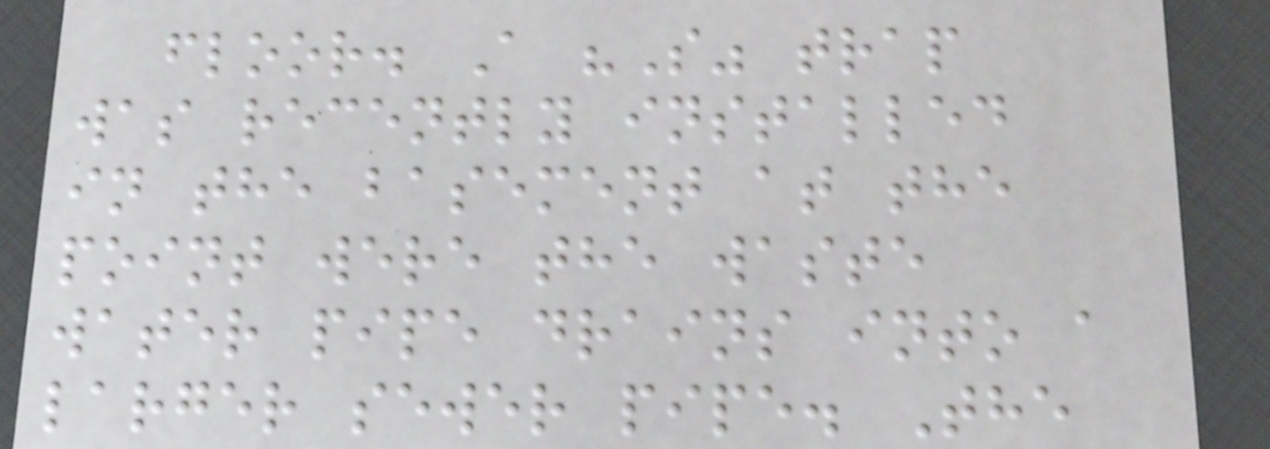floor. A "S" trap
was recently installed
in the basement at the
point were the waste
water pipe drains into a
larger sewer pipe. The
